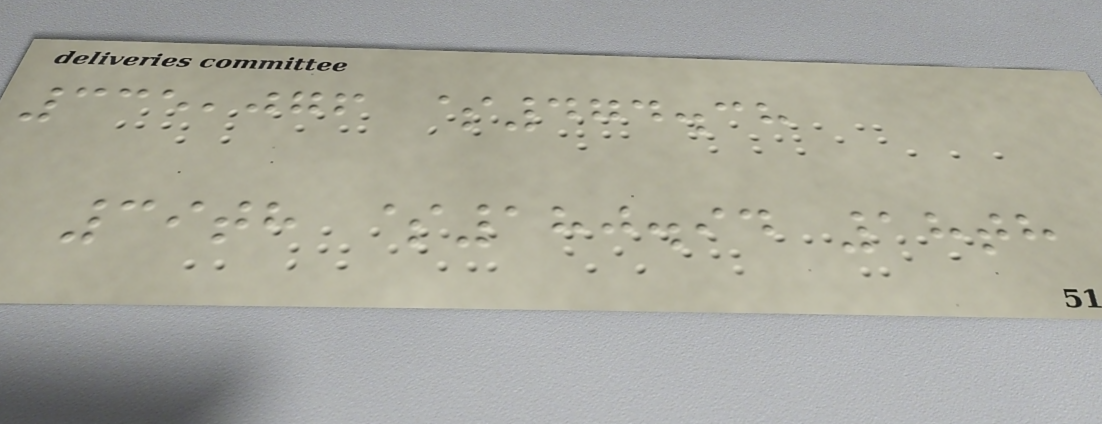335,076 $474.38
39th $180.94 18th
